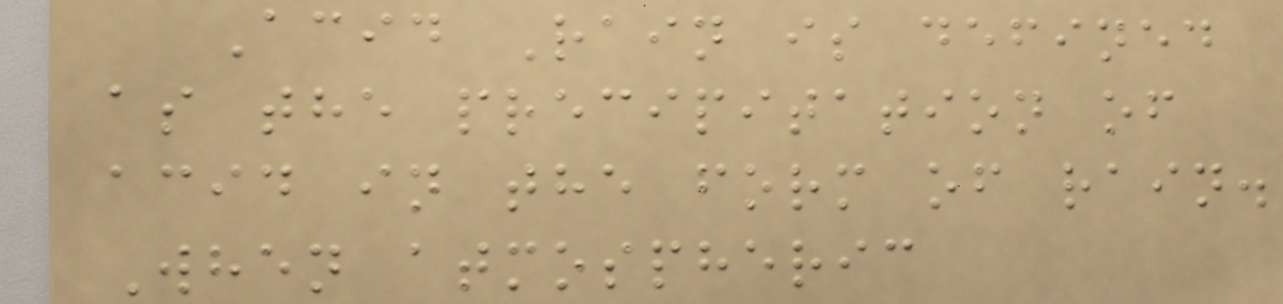Acid Rain is defined
as the precipitation of
acid in the form of rain.
When atmospheric
